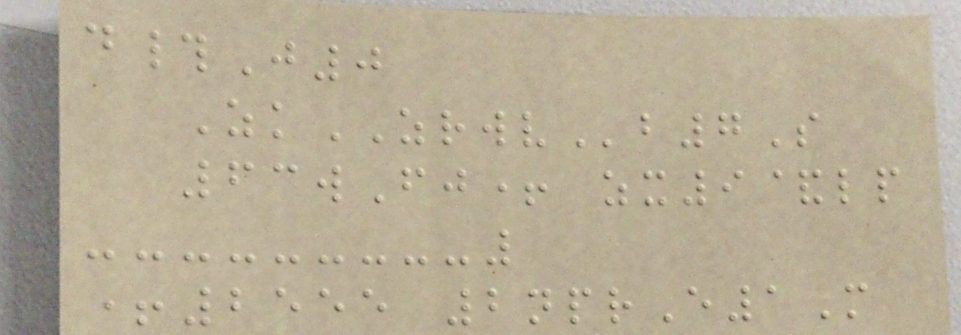d#J0
ZkZRWVb7S
63wFj+ zx9&lp
+2555 2nprE1M
